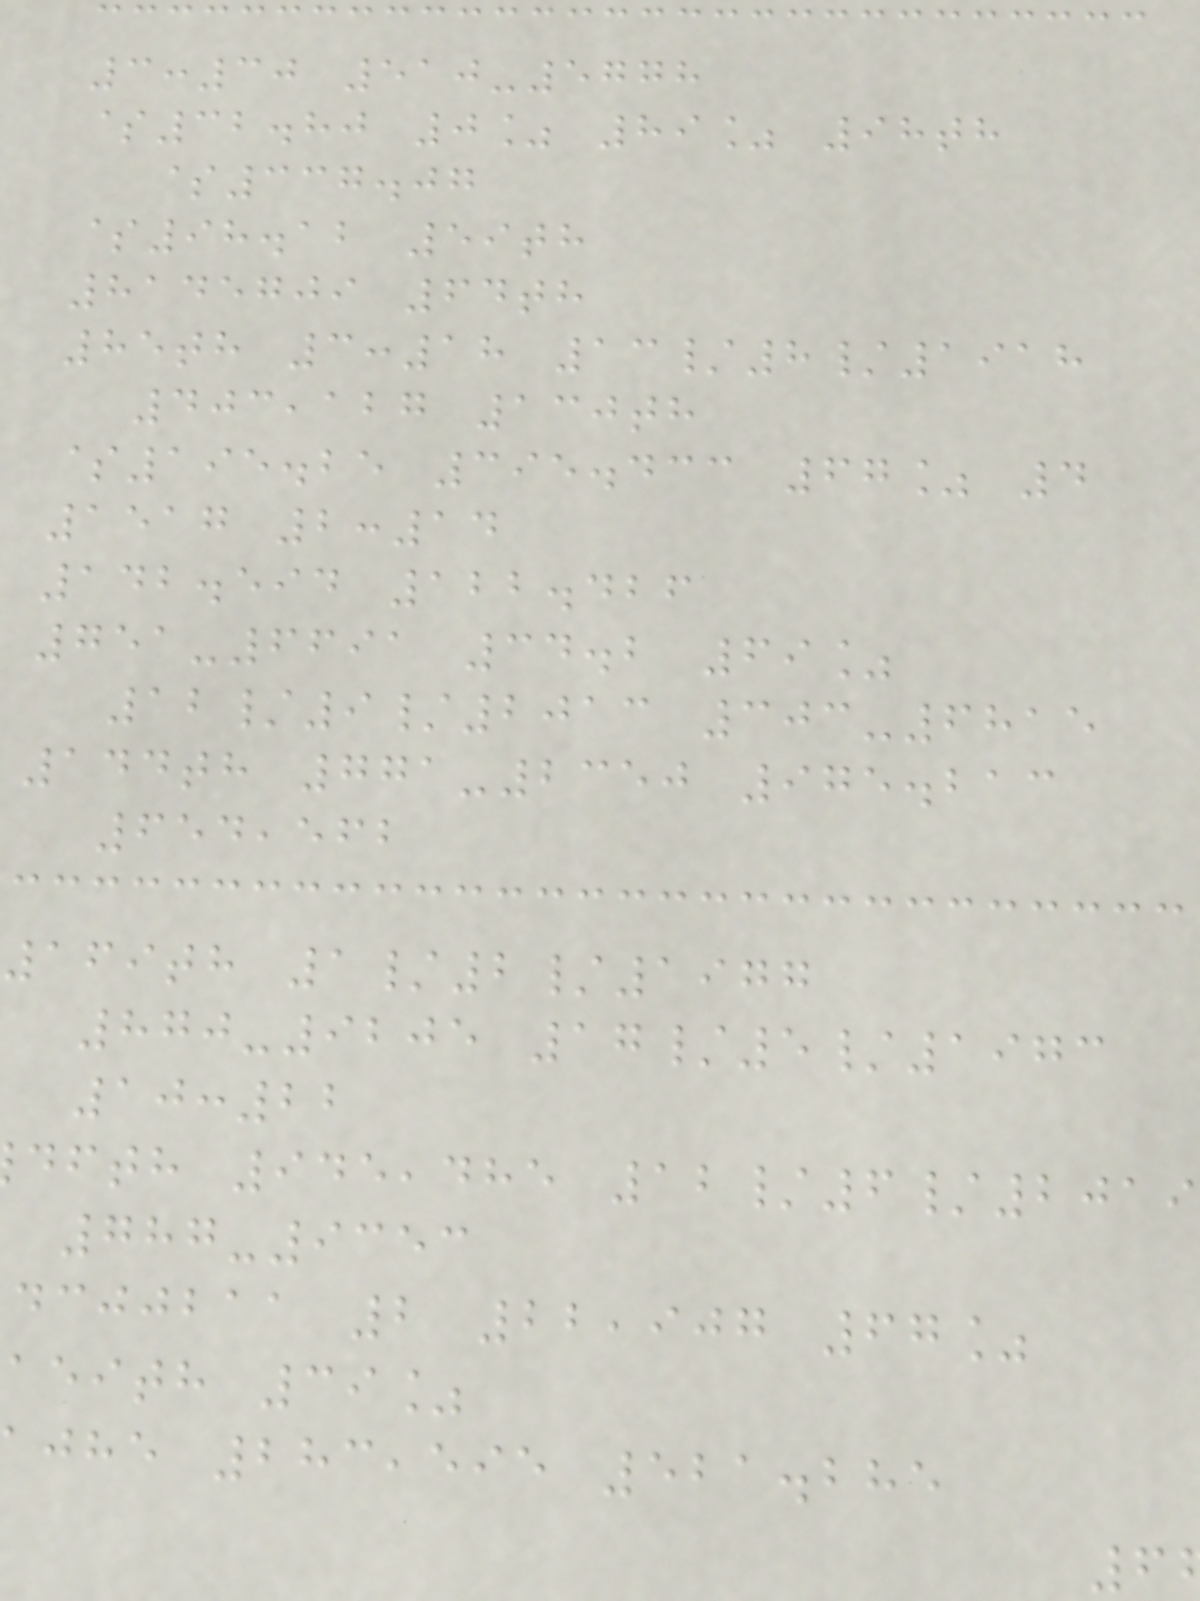3:30 510-5778
$32.80 0% 89% 98th
$337.07
$98.12 59th
8145709 64th
85th 3:18 13/8/1918
403,127 130th
$195.25 395.433 67% 4
1517 2:14
142.594 122.426
751-6691 34.2 69%
12/9/2013 303-6815
144th 771-2350 975.213
654,562
169th 1/2/1977
870-9205 17/5/1973
10:22
dfth 945,485 12/6/2019
787-9353
dcjjbaa 2 22,907 67%
aeith 39%
jhe 283,595 521.285
